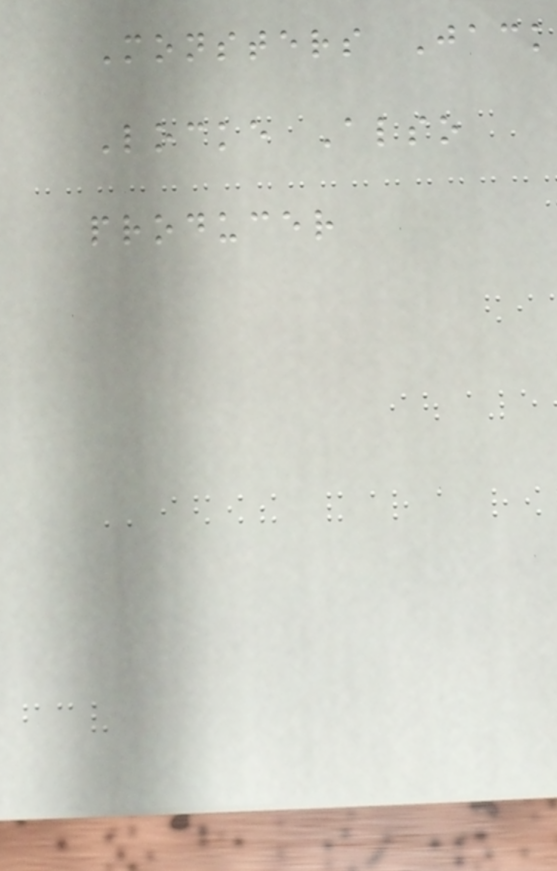Monsters Jack
Locke Also
producer
